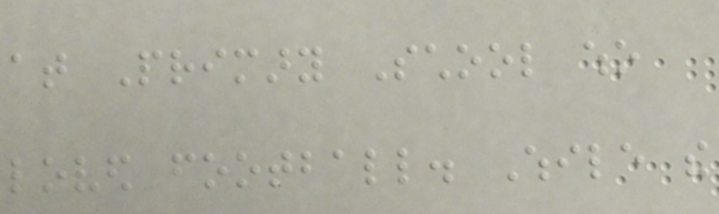at Primary School who
loved football. While the
